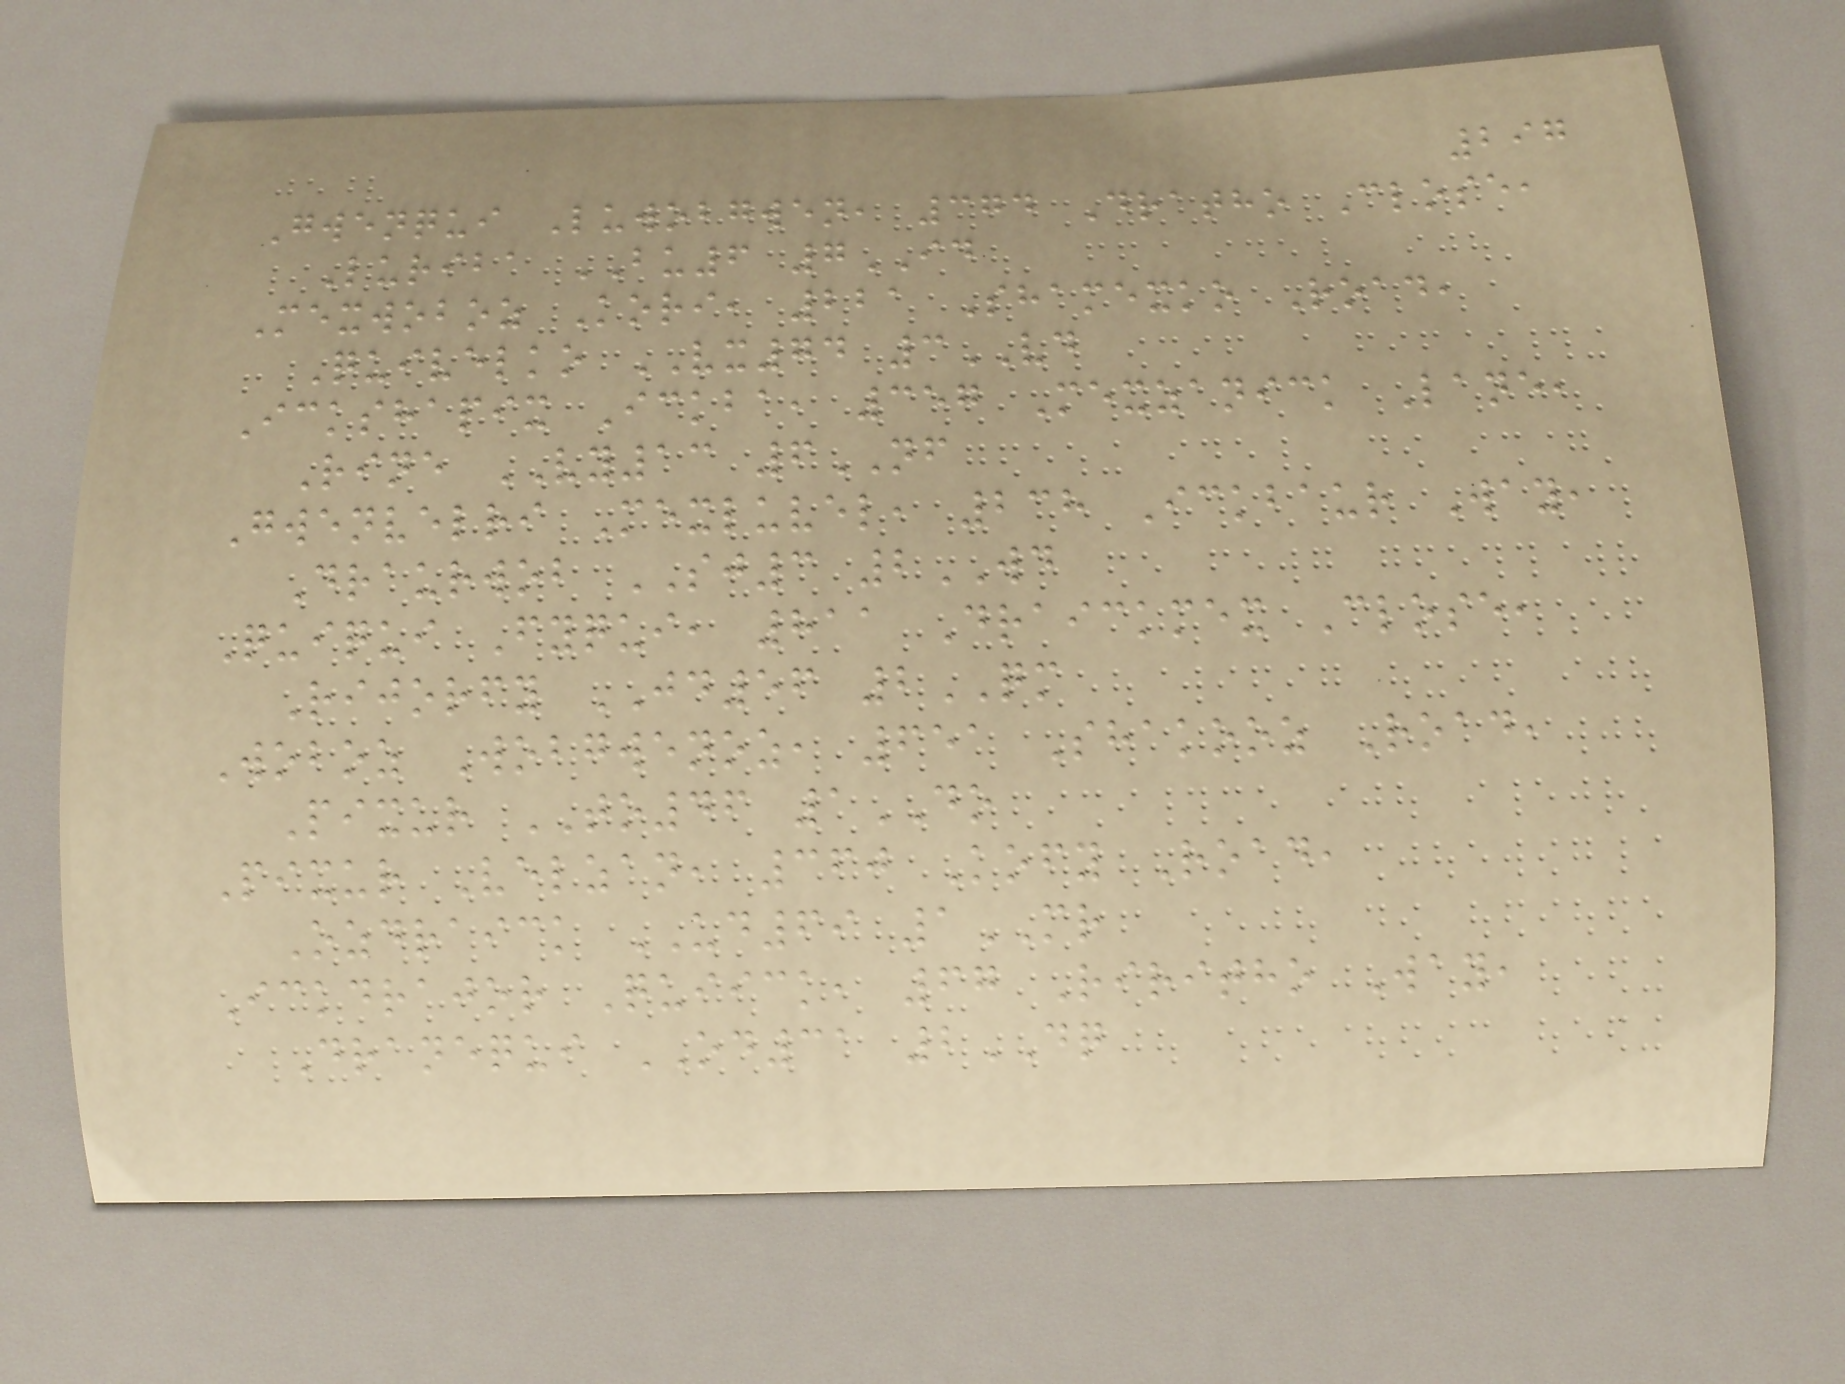297
Gwenqui Luwobgwen, 374 Dratho Close,
Luriba BU6 7ID
Mexwoboz Kori, 221 Shamexko Road,
Quivelko VX74 3VD
Ickshapix Ickba, 357 Mexzanick Lane,
Rine VY13 6NF
Gwenvelri Mexluvel, 238 Ickbaur Way,
Draurwob SJ3 2WD
Quiqui Fyqui, 811 Draickmex Close,
Rijorfy JD56 2QM
Woboz Wobgwenoz, 651 Shakooz Road,
Pixur TO46 1DO
Pixur Velzan, 360 Kofy Road,
Ozdraick UD69 1MR
Ickdrajor Quiick, 67 Riritho Way,
Dranequi OD31 2DQ
